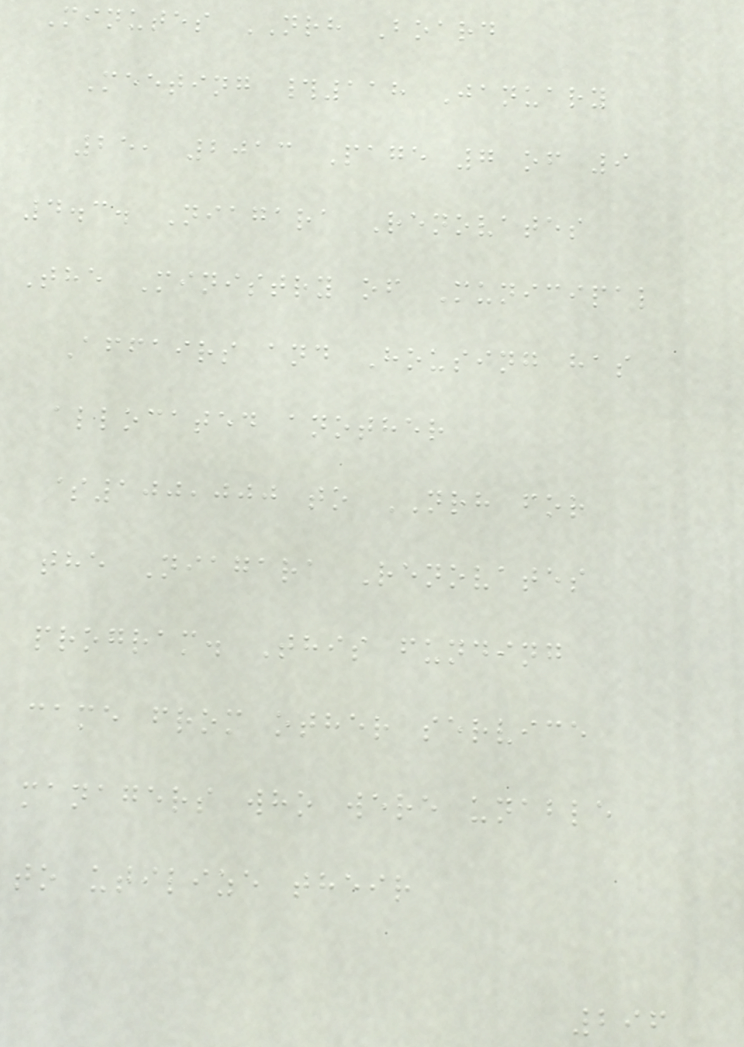Minutes NRH Board
Meeting #118 January
25, 2013 Page 7 of 9
4.3. Niagara Renovates
The Ministry of Municipal
Affairs and Housing has
allocated another
$100,000 to NRH for
the Niagara Renovates
program. This funding
came from other service
managers who were unable
to utilize their
296
